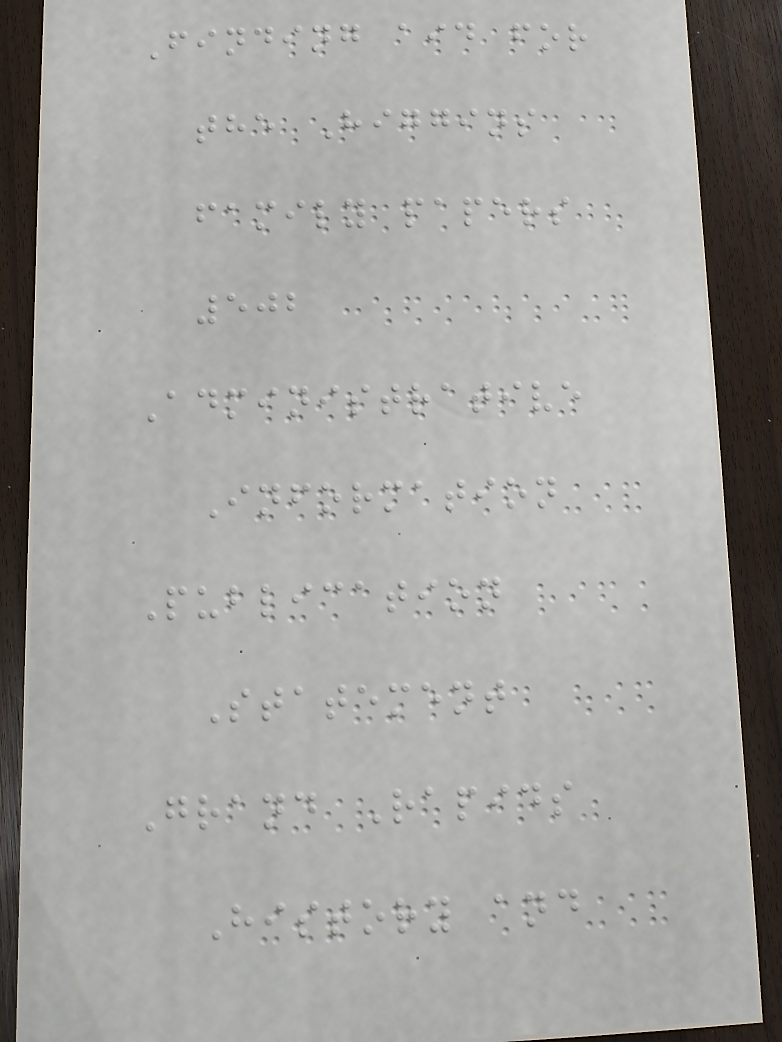Finding aid for
the Higgins
family papers
502
Administrative
Information
Publication
Statement
Grand Rapids
History and
